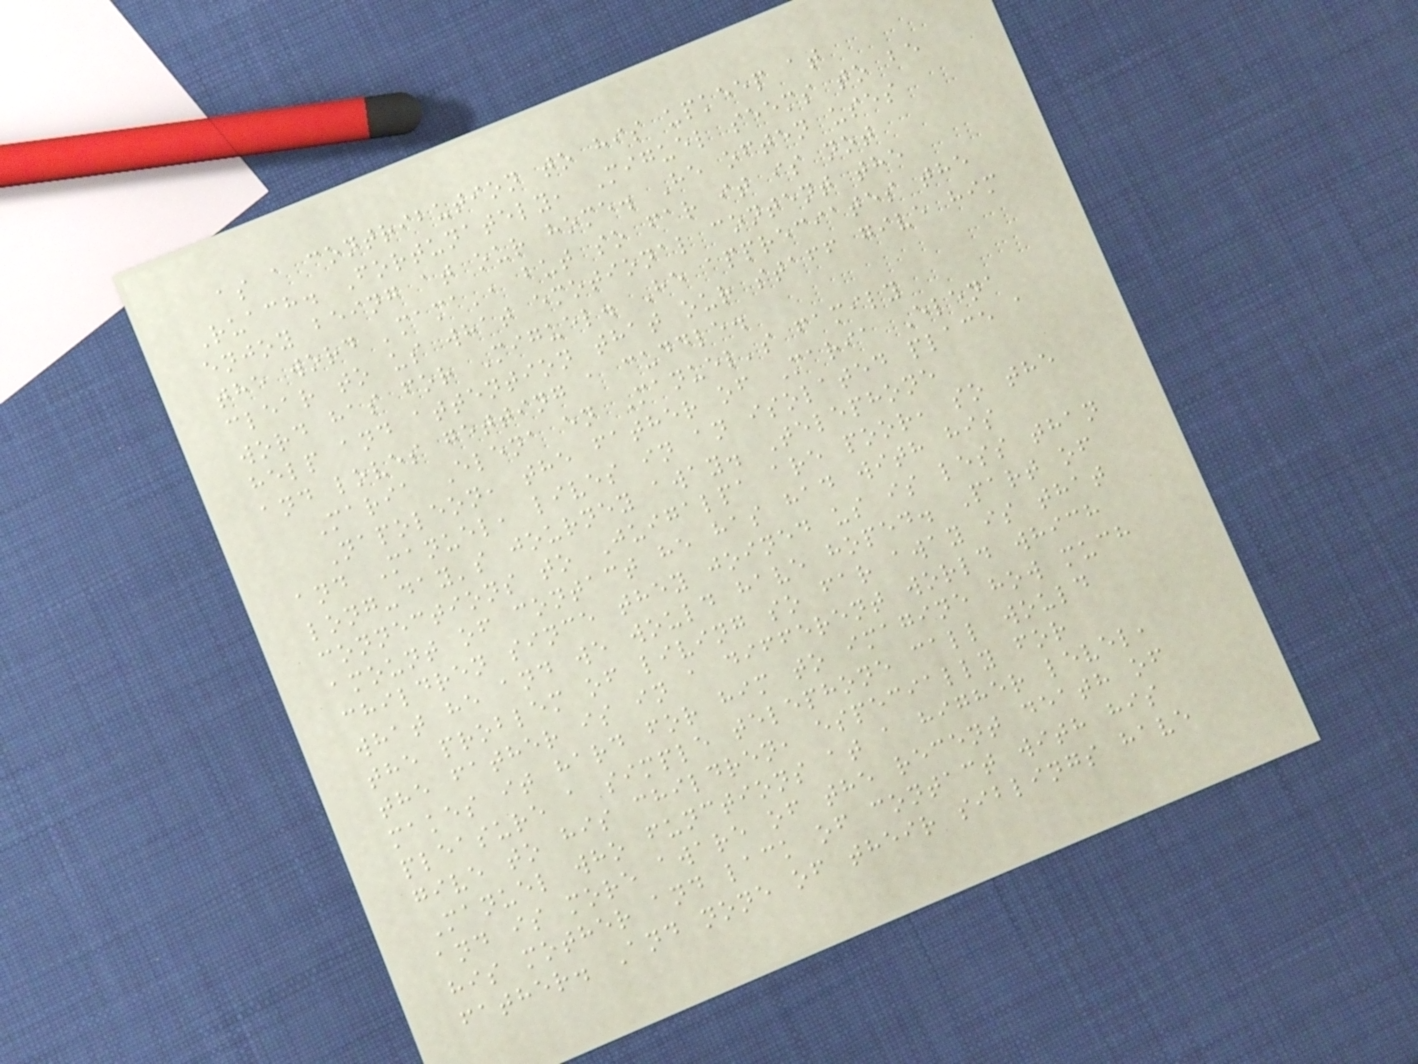as a contribution to his upkeep at
Ruach. Fortunately, Miguel seems to be
enjoy being at our home. He often uses
the word 'mama', but so far it is not
clear to us what emotional content the
word has for Miguel. He appreciates the
help and attention that our staff give him
and loves getting a cuddle.
Maria Elena en Manuel's family
Napoleon, the father of Maria Elena
and Manuel, lives in an isolated place a
long-day's journey away. Telephone
connections to Juigalpa are poor, so the
amount of contact he has had with his
children since they joined us is less than
what he and we would have hoped. Part of
the problem of living so far away is that
the father is in a different world which
makes it hard for him to imagine how much
pleasure a simple telephone call would
give to his children, especially for
Manuel who functions at a higher level,
and is more aware of the recent death of
his mother and lack of contact with his
father. And none of their siblings have
